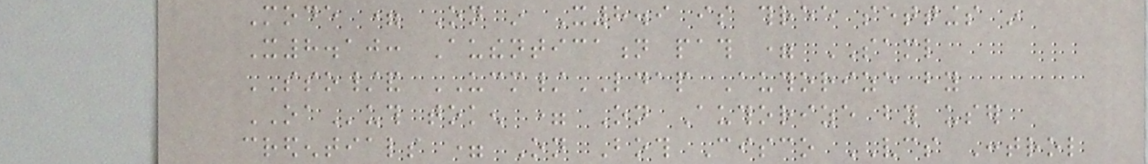Mode = On in X8.9 is three settings in
X8.10: Authentication path = SAML
SSO/and UCM/LDAP Authorize by
OAuth token = On Authorize by user
credentials = On Both Cisco VCS Control
